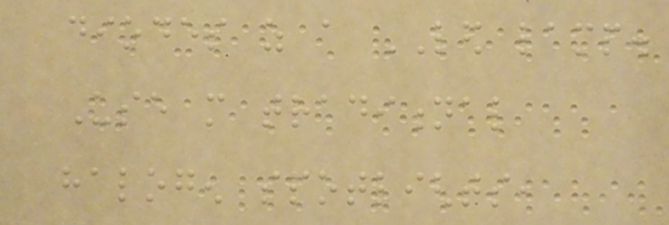diodes as a LED lamp.
Use more traditional
halogen spotlights,
